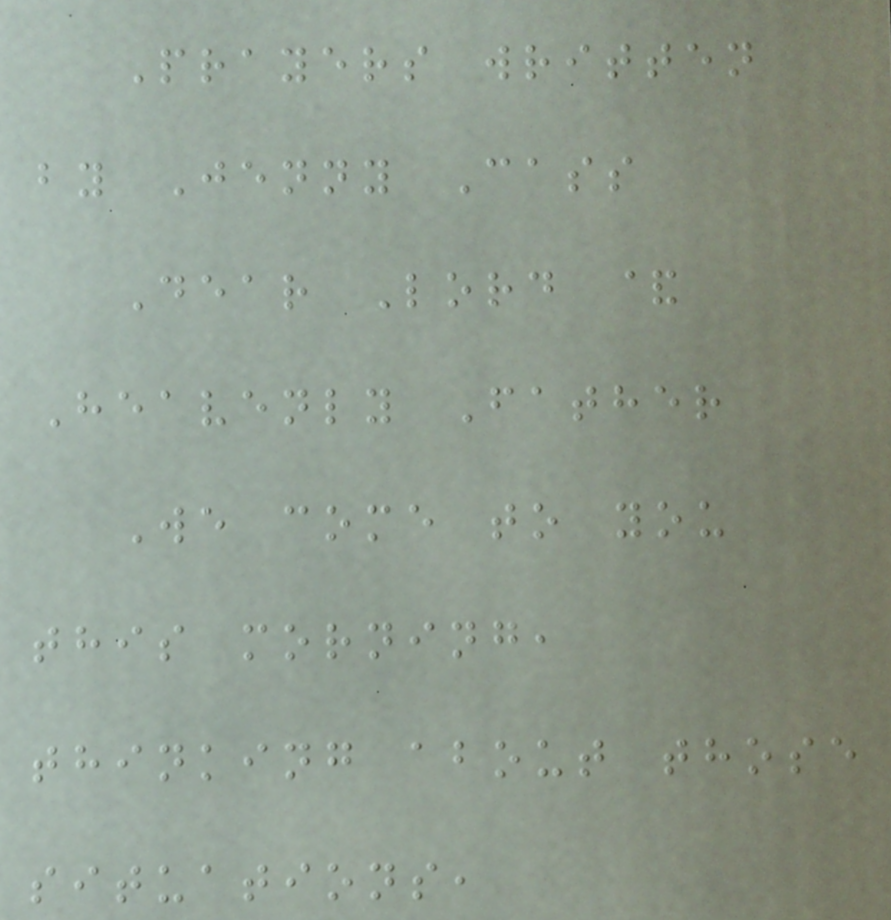Prayers written
by Jenny Cass
Dear Lord &
Heavenly Father
We come to you
this morning,
thinking about those
situations,
